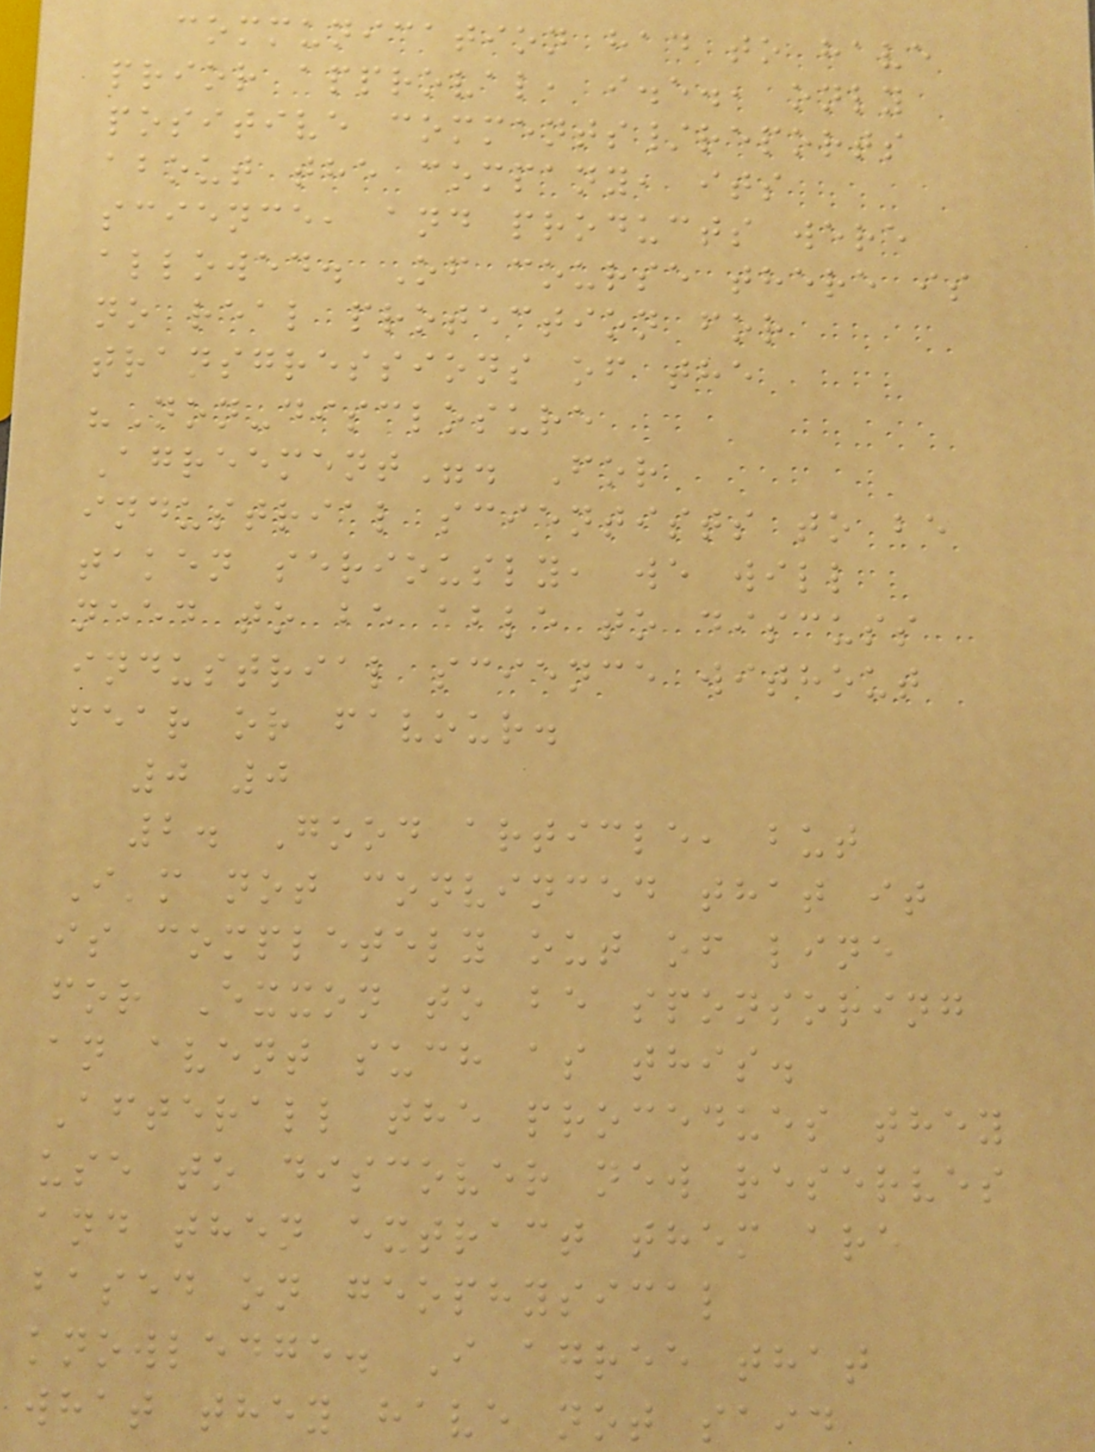communication had to have
prior approval, i.e., only
positive comments/reports
about the company, its
science, and products were
allowed. Of course there is
no real protection for
transgressions of the
"Non-disclosure
Agreement". For
industrial scientists to be
taken seriously, we will
need to be able to discuss
industrial science without
fear or favour.
0 0
2. Good article, but
I'm not convinced that it
is completely out of line
for Exxon to be sponsoring
an avent such as this.
Afterall the procedues they
use to discover new reserves
and then extract them are
based on geophysical
knowledge. I agree that
what they have not said
